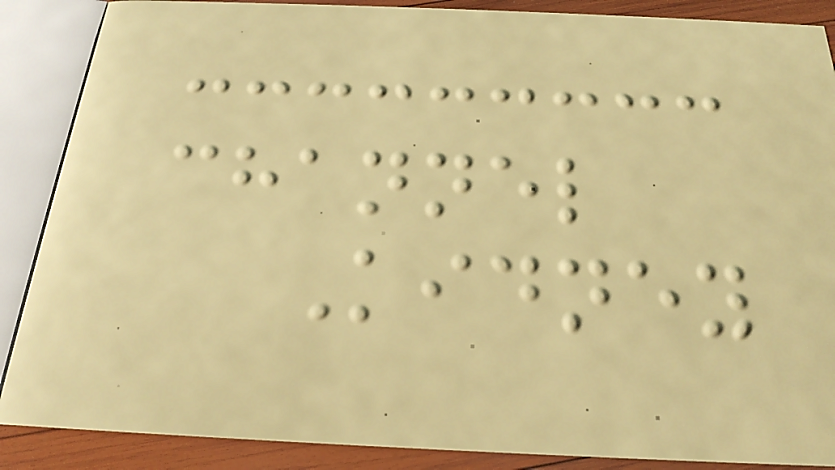channel
Kidney
